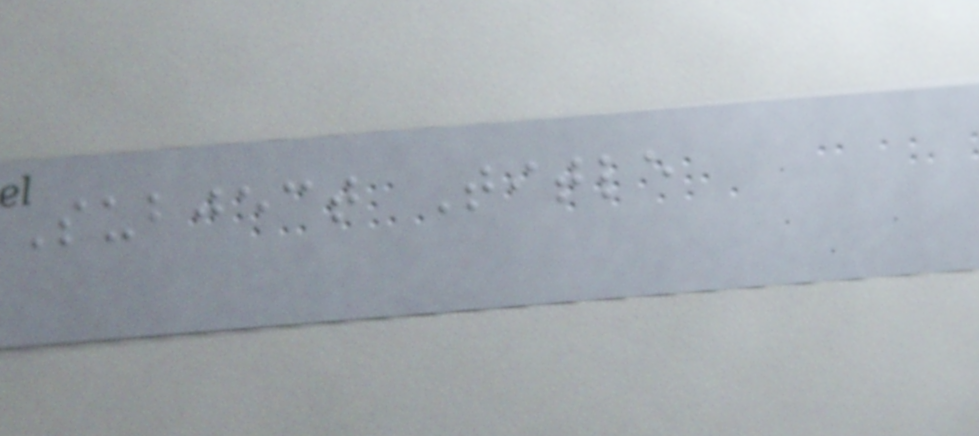Subject Title
